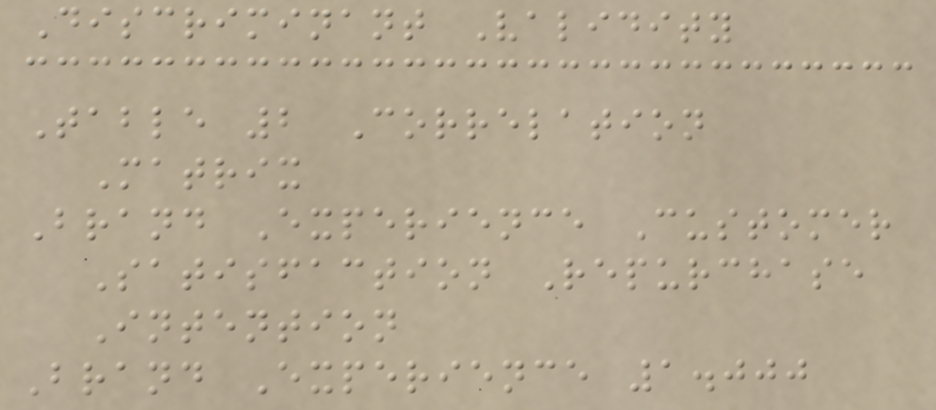Discriminant Validity
Table 2 Correlation
Matrix
Brand Experience Customer
Satisfaction Repurchase
Intention
Brand Experience 1.000
